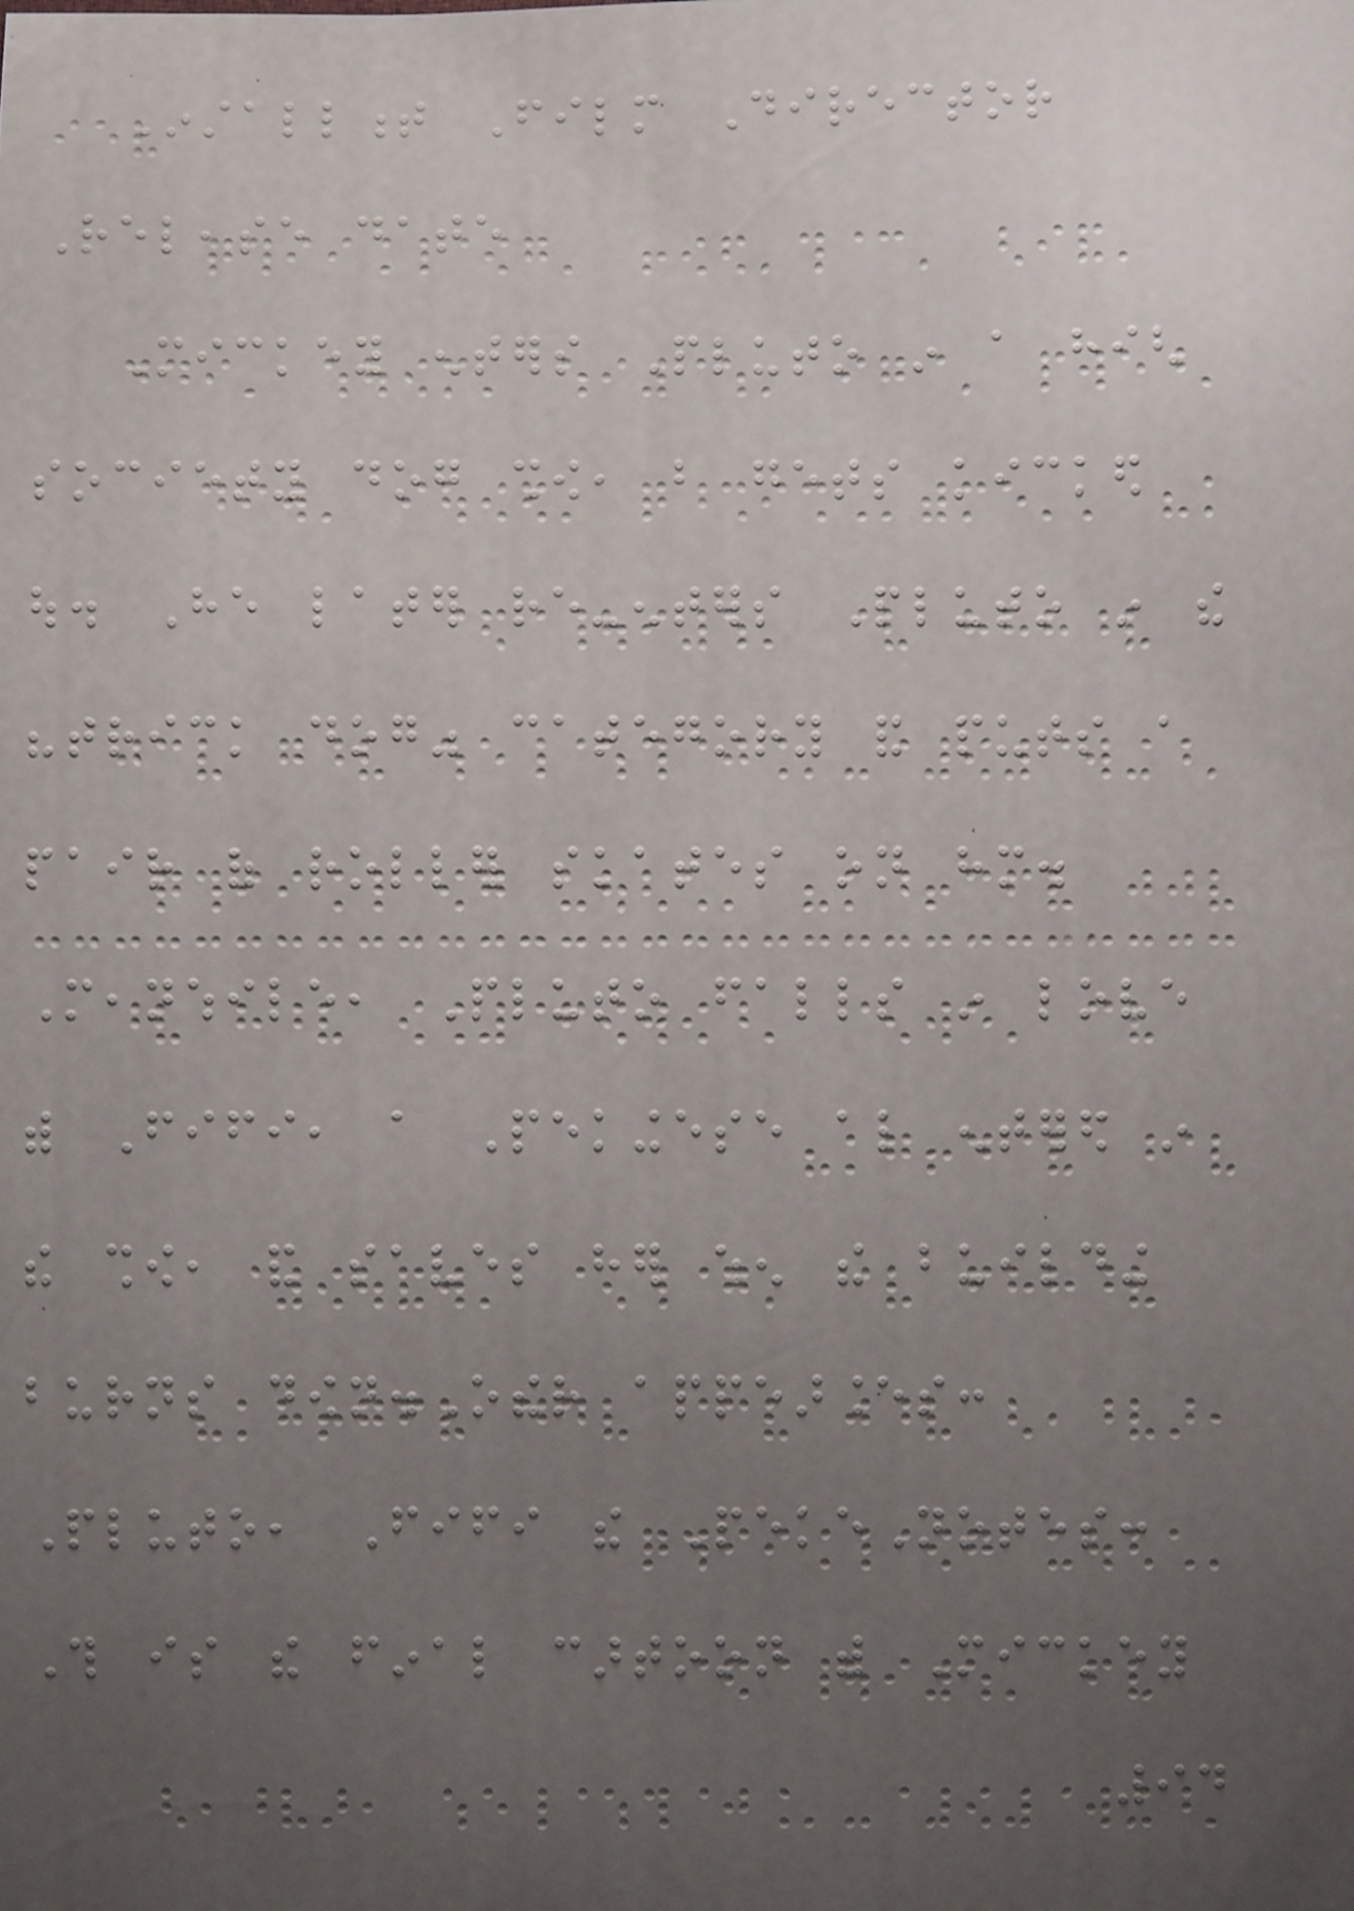Installment Film Director
Release date
Mickey enters Pluto in a high
society dog show, but gets kicked
out. He later re-enters Pluto in the
"trick dog" category and puts a
pair of roller skates on him.
Meanwhile, Pluto falls in love
with Fifi, a Pekingese also entered in
the show, and saves her when the building
burns down.Other appearances:
Pluto, Fifi the PekeNotes:
This is the final cartoon with Mickey
94
